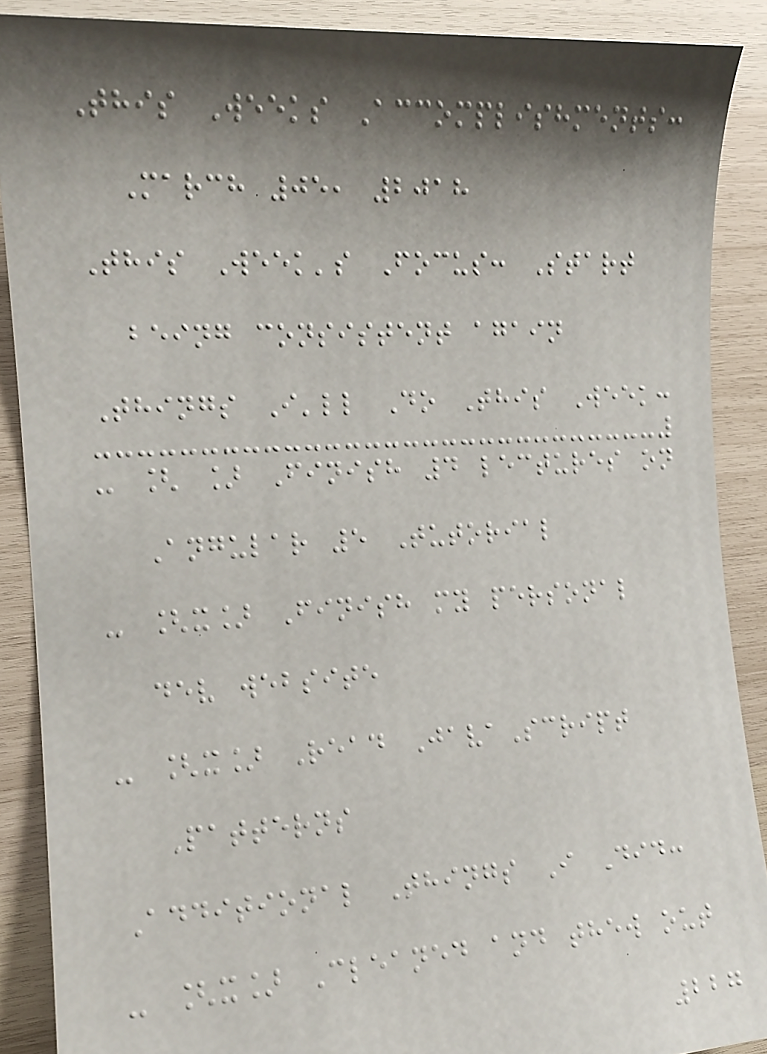This Weeks Accomplishments:
March 05, 2018
This Week's Focus: Start
being consistent again
Things I'll Do This Week:
- [ ] Finish 4 lectures on
Angular 5 Tutorial
- [x] Finish my personal
dev website
- [x] Read JavaScript
Patterns
Additional Things I Did:
- [x] Cleaned and thew out
227
